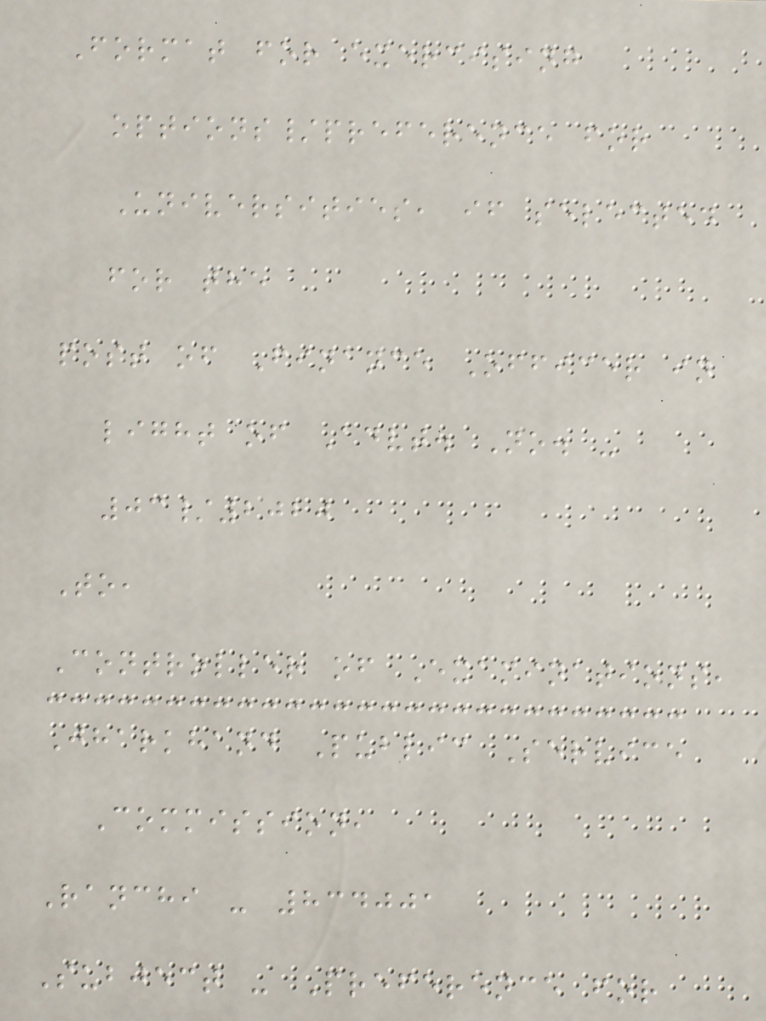Format for exercising
options/preference for
Universities, if selected
for the
post of Finance Officer in
light of Advt. No. -
03/2020
To,
Controller of Examinations,
Jharkhand Public Service
Commission,
Ranchi - 834001
Subject - Preference for
